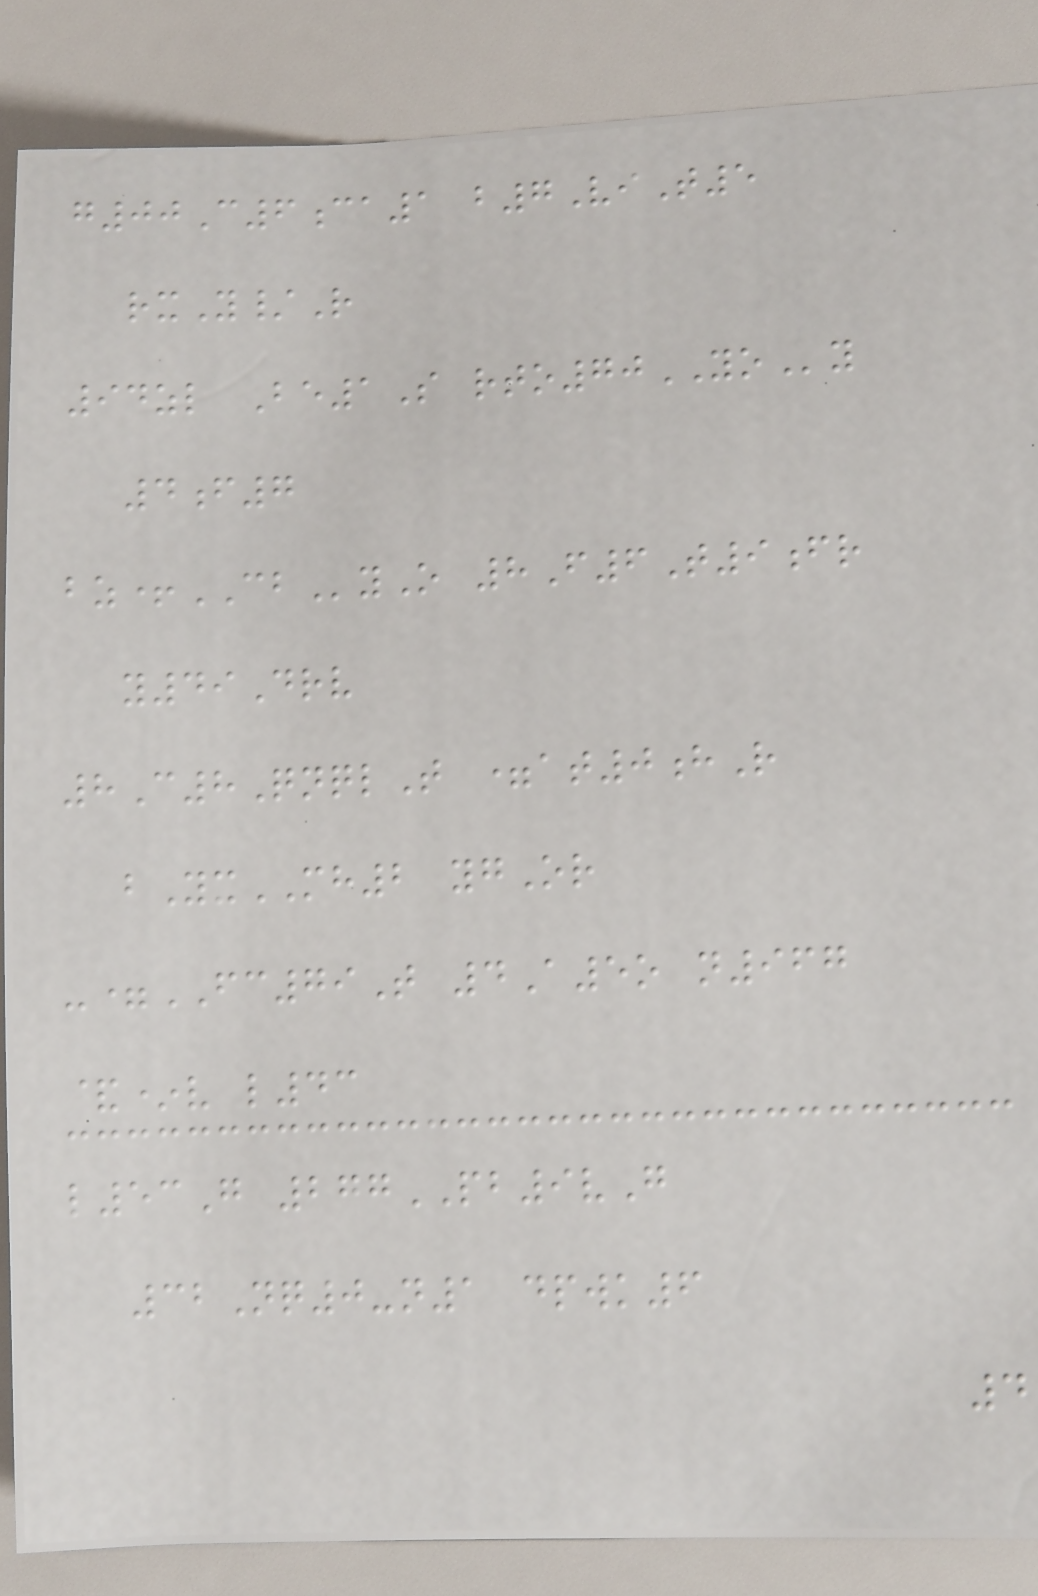g00C6ca1 b7ViT5
rxY/R
94zl Be1S rto70YOy
4f7
bz+CByO 8F6T9fr
y49Drv
8C8QnqlT =at0hR
bYxMH2 ygOr
-=FC79T 4A5o n967
&*v l43
l53G 277PB9vG
32Nq0-n1 dpwk6
4
